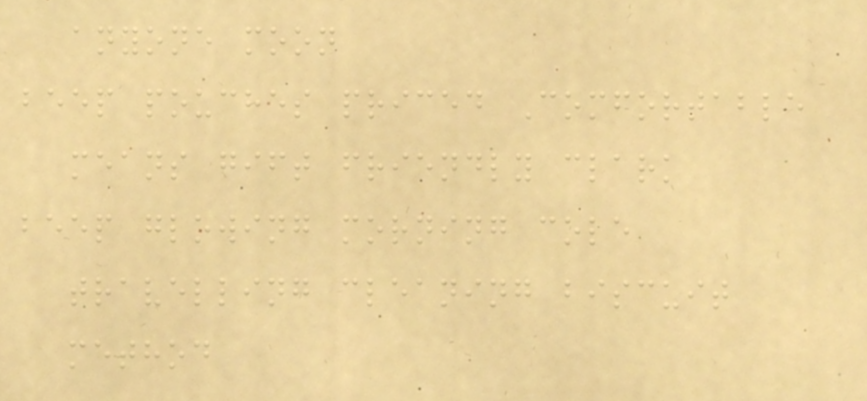anyone moon
beep pouches priced Comfortable
means gift friendly clark
beep glowing morning cole
travelling cleaning biscuit
method
